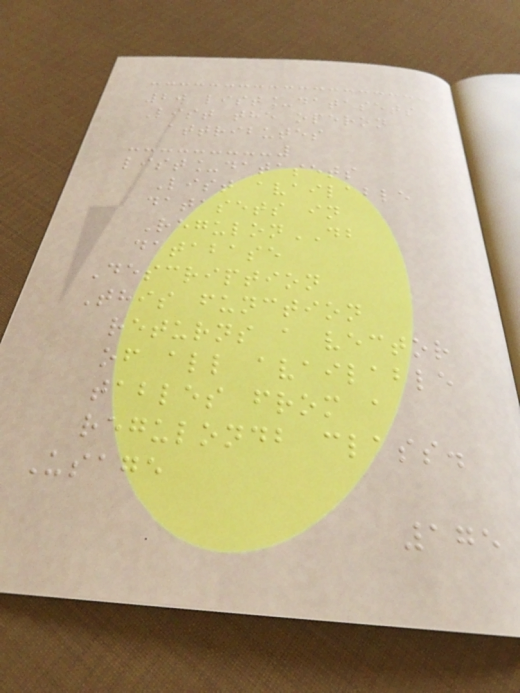20 list_datasets
List the operon
attributes
list_datasets
List available
datasets in
RegulonDB
database
Description
This function
returns a vector
of all available
tables from a
regulondb class.
Usage
175
